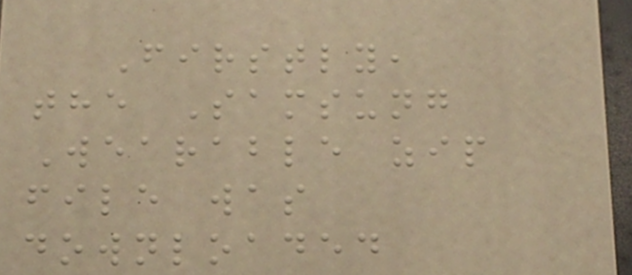Firstly,
the Samsung
Wearable zip
file was
downloaded
